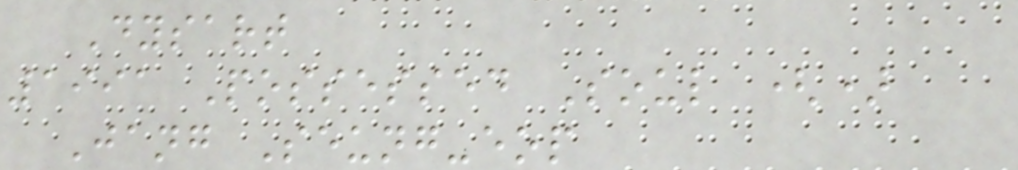Dysart
1991 Possessed Soul ()
Jang Seung-eop
